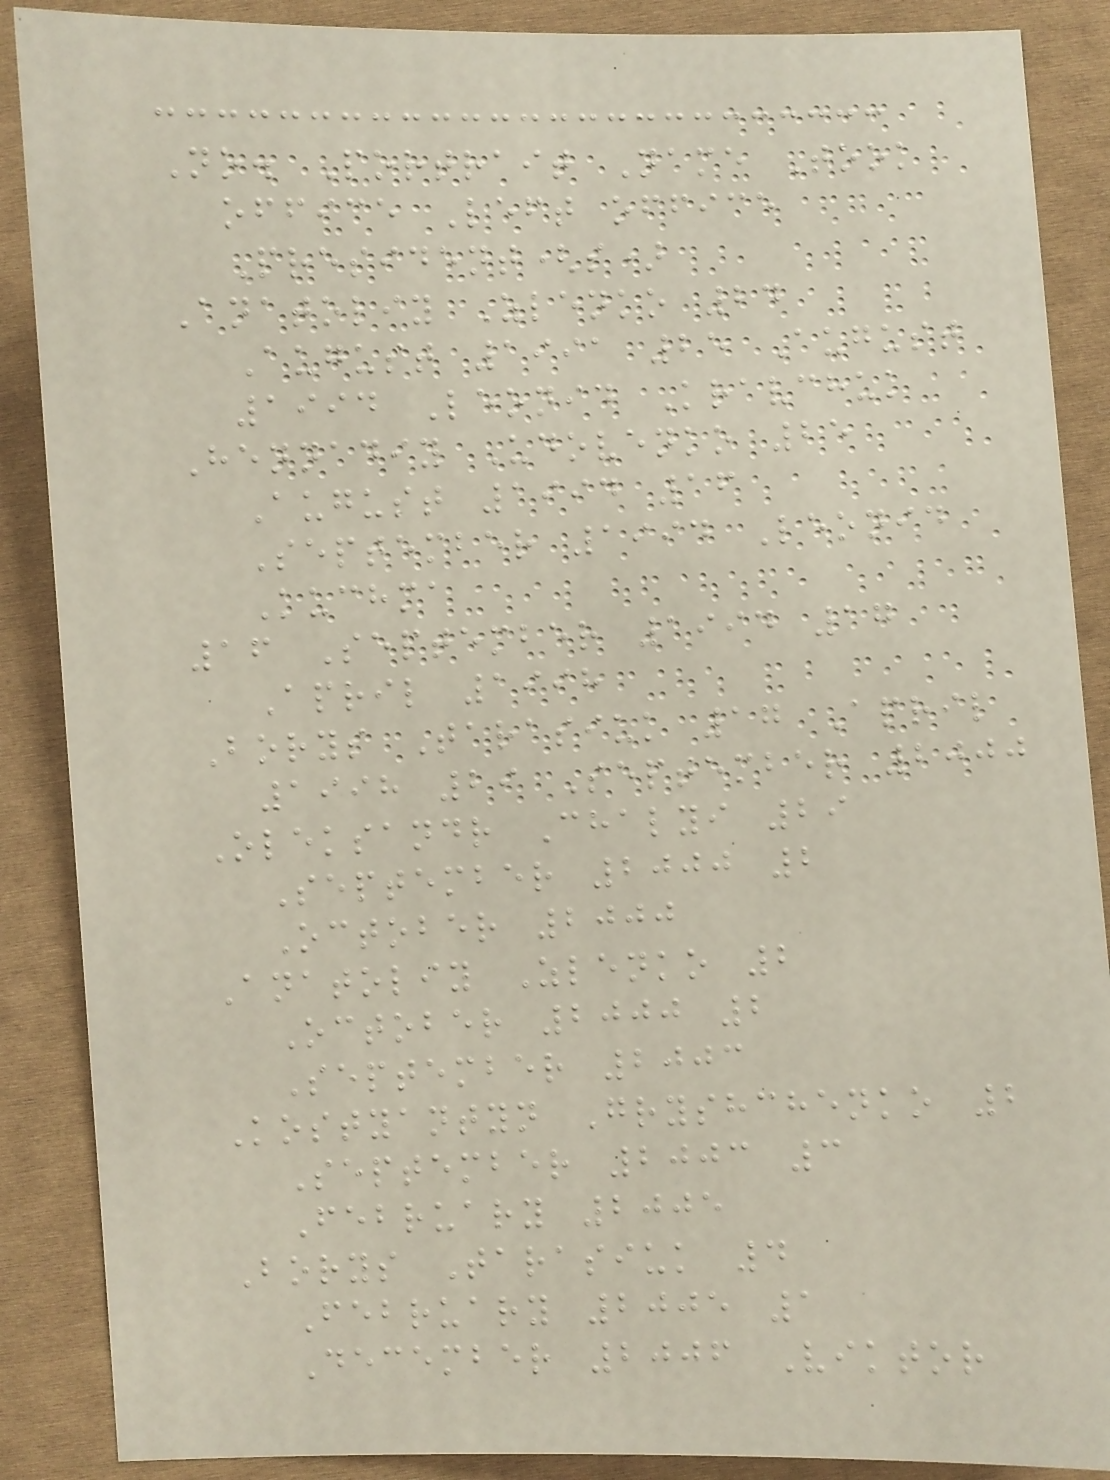No. Portrait Name Took
office Left office
President(s)
Anatoliy Zlenko 24
August 1991 25 August
1994 Leonid Kravchuk
Hennadiy Udovenko 25
August 1994 16
September 1994 Leonid
Kuchma
16 September 1994 17
April 1998
Borys Tarasiuk 17 April
1998 29 September 2000
Oleksandr Chalyi 29
September 2000 2
October 2000
Anatoliy Zlenko 2
October 2000 2
September 2003
Kostyantyn Gryshchenko 2
September 2003 3
February 2005
Borys Tarasiuk 4
February 2005 1
December 2006 Viktor
